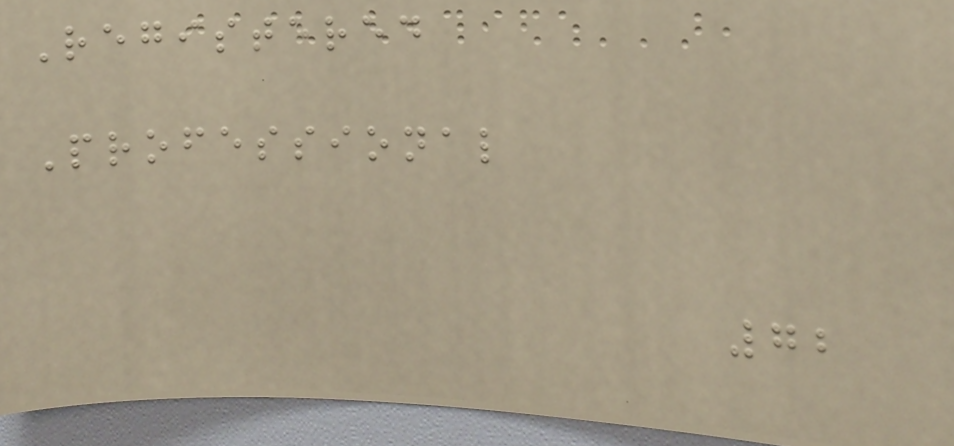Registered
Professional
72
